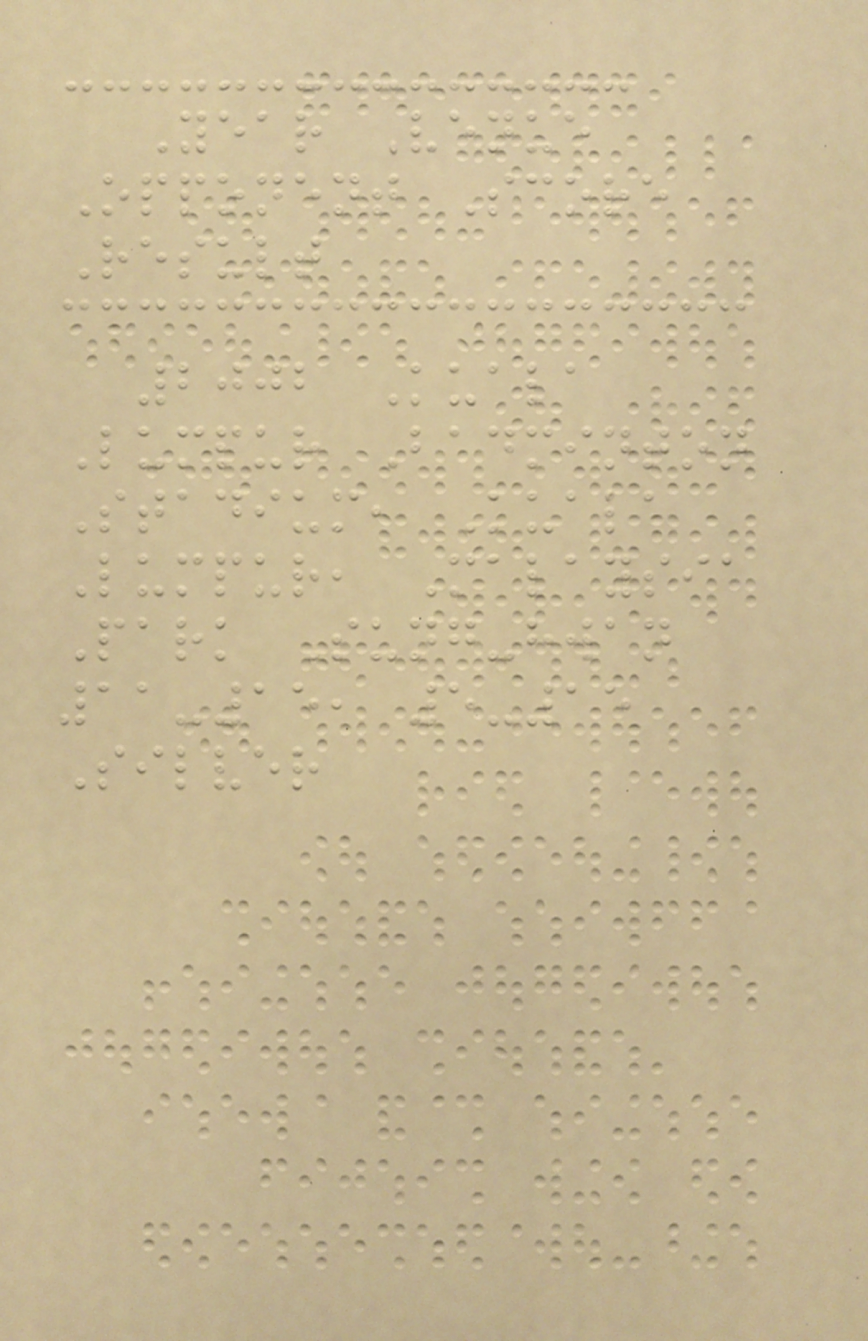Year Venue
Opponent Score
Result
2002 Kuala
Lumpur Badminton
Stadium, Kuala
Lumpur, Malaysia
Park Sung-hwan
11-15, 5-15
Silver
